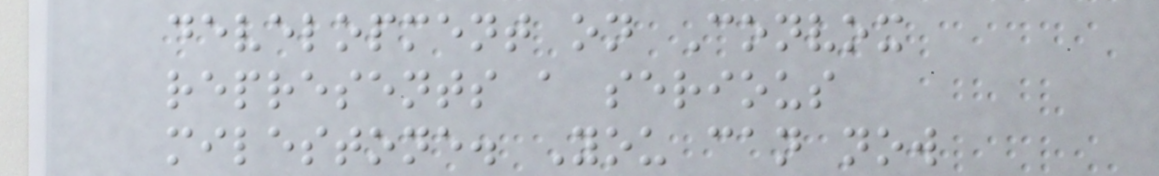development on Convox
represents a serious
milestone. You can now
